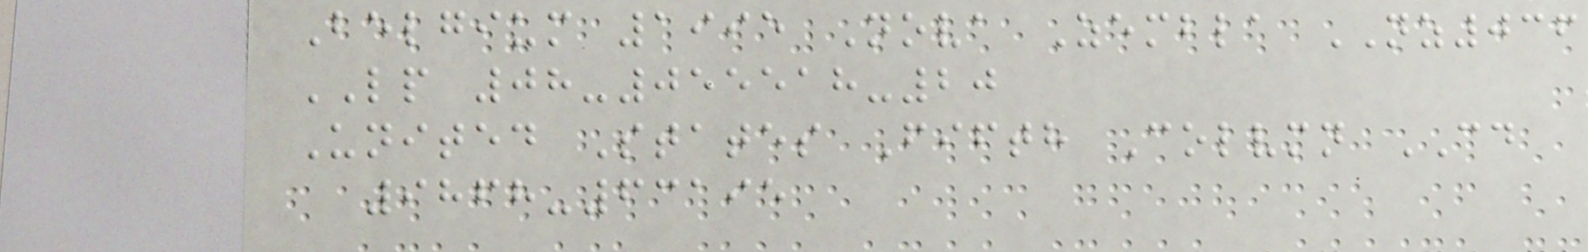Belgium 1995 Nova Zembla NZ036
LP 08-055518-20
United States Fifth Colvmn CD
9868-63195
